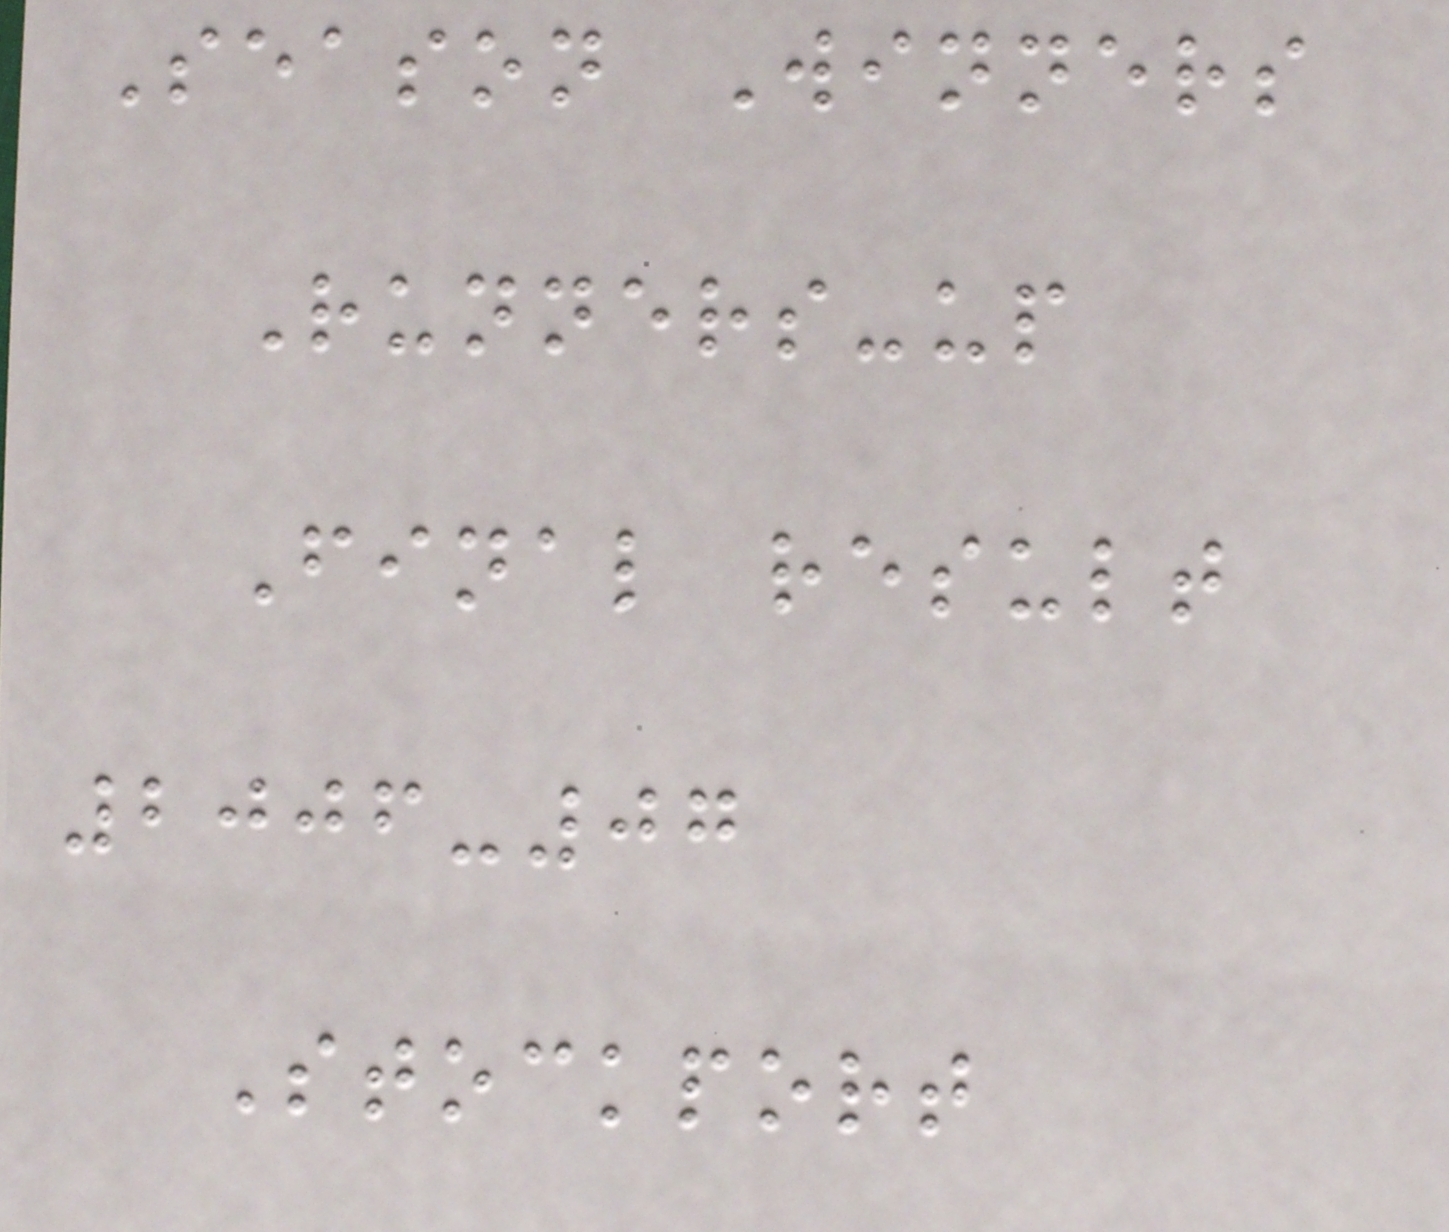Season Winners
Runners-up
Final result
2006-07
Stockport
